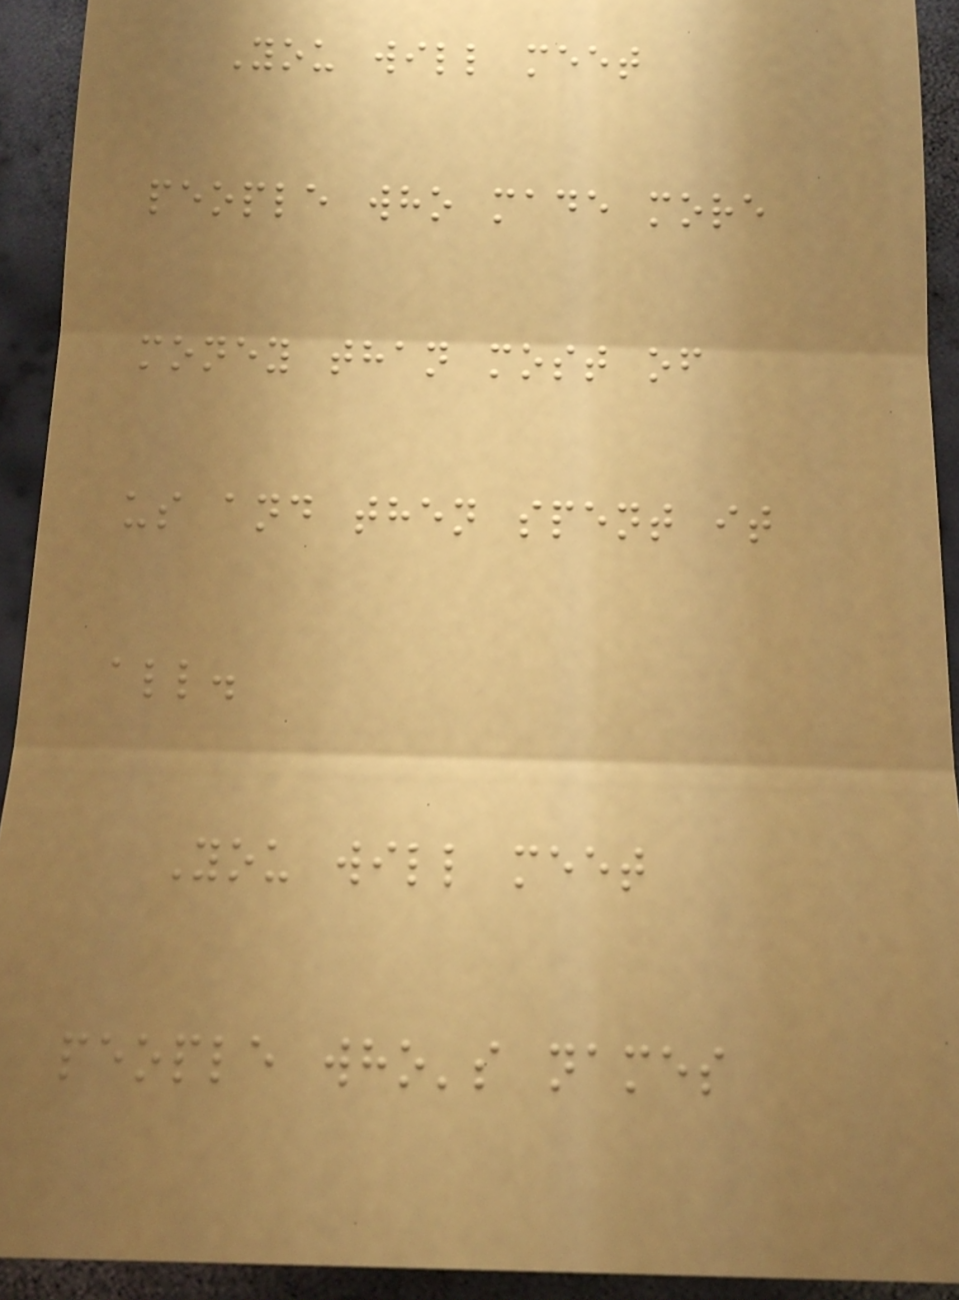You will meet
people who made more
money than most of
us and then spent it
all.
You will meet
people who's names
